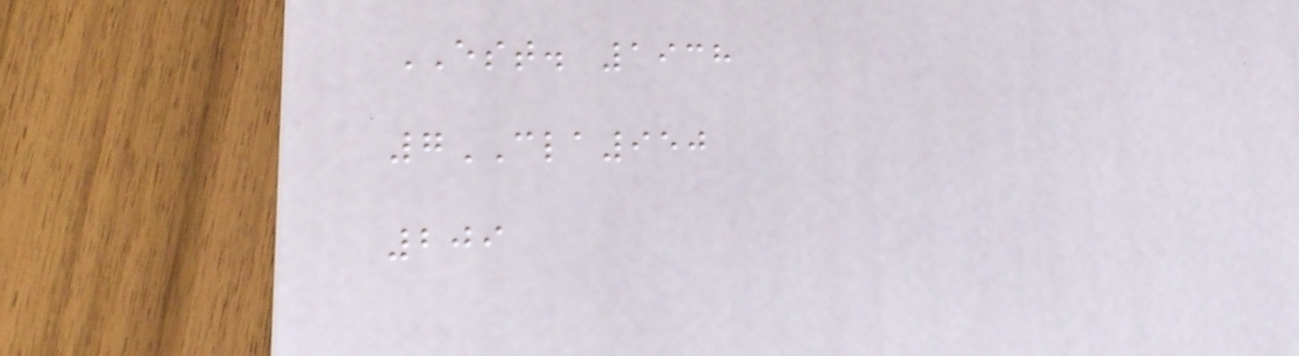EST. 1938
7CLA950
209
